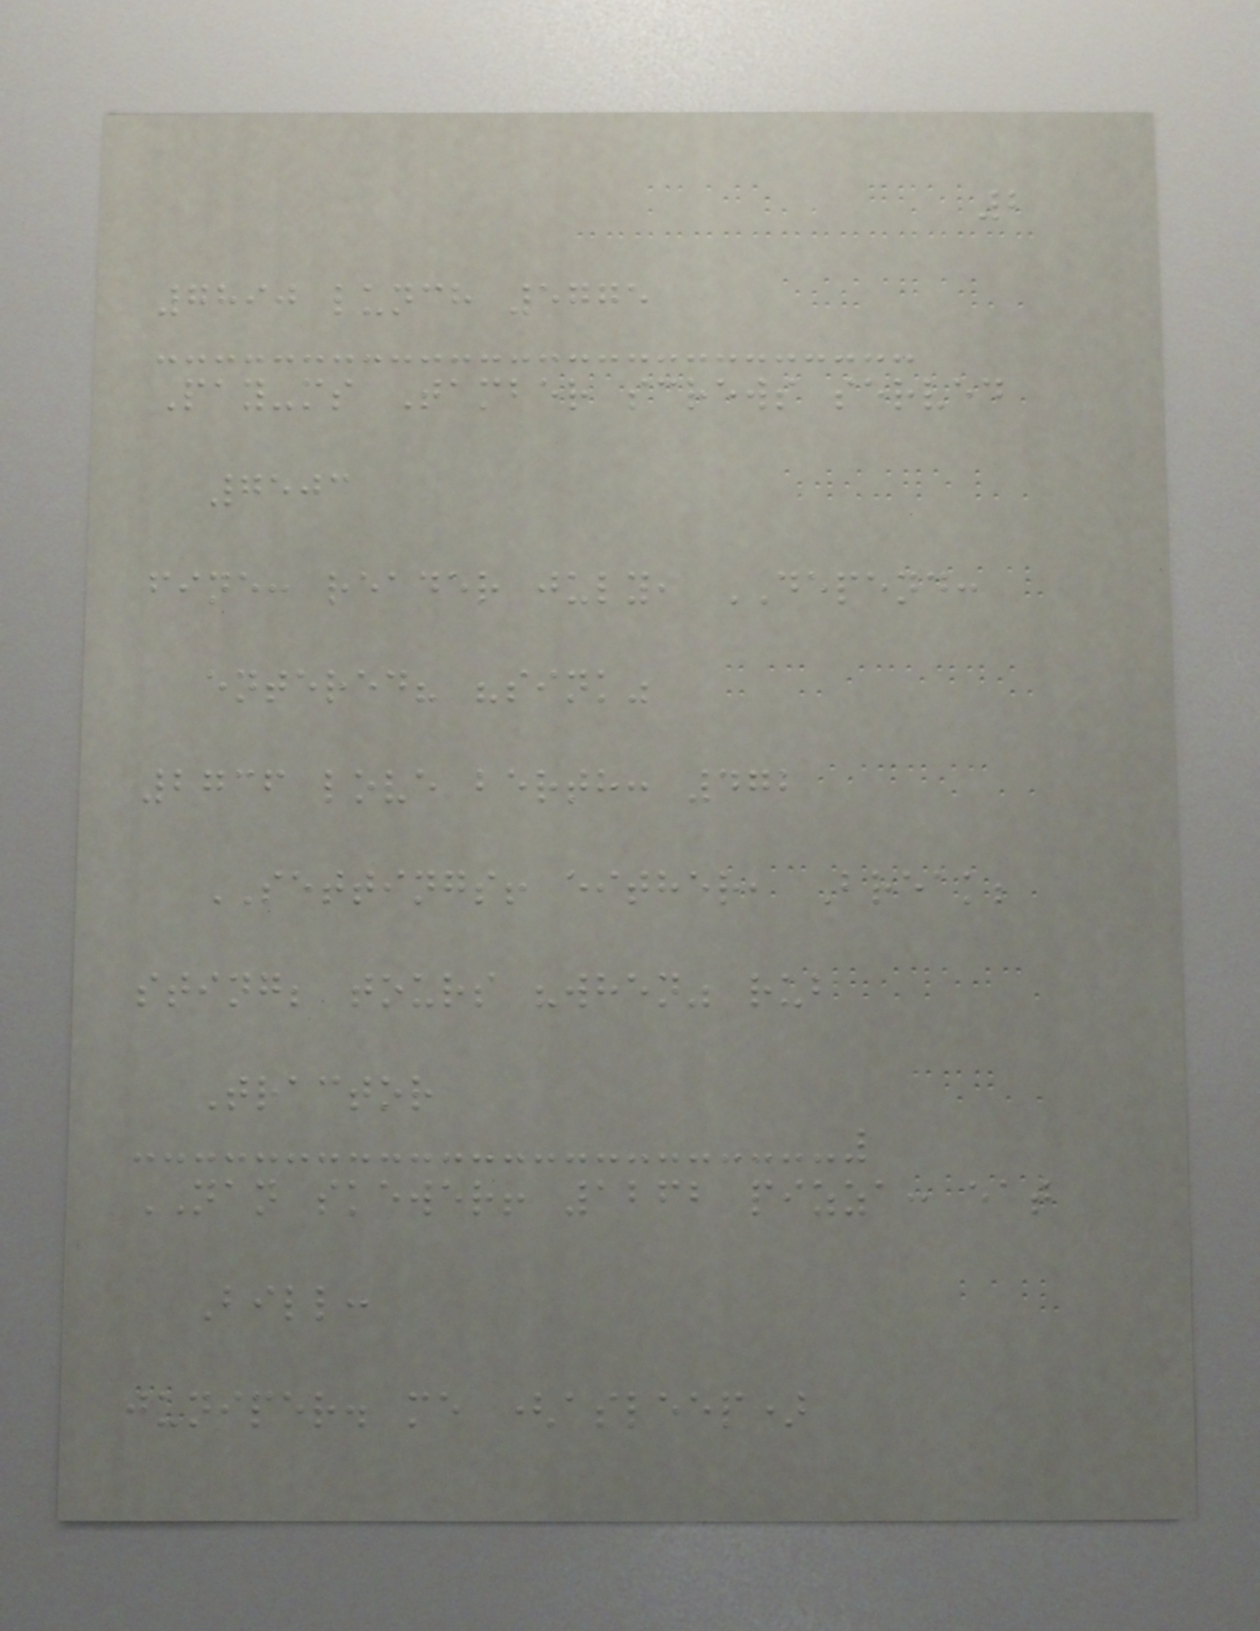2
7890 lunch 5775
Pay-ms Tamber screws served
7503
fine: reader july, DEPEND:
entered? "sink"
2736 love berth: 472
SETTINGS! either, Break;
sting; tours "when" rub
Tractor
NAN skewer! 1262 pizza: eat
Bill:
juniper. me (asleep)
